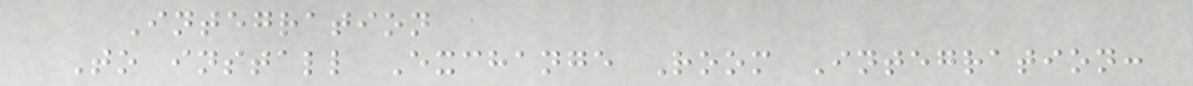Integration
To install Exchange Room Integration:
